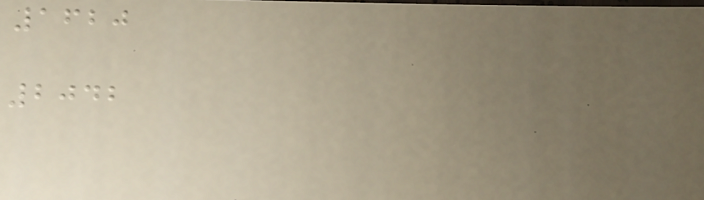1620
2042
